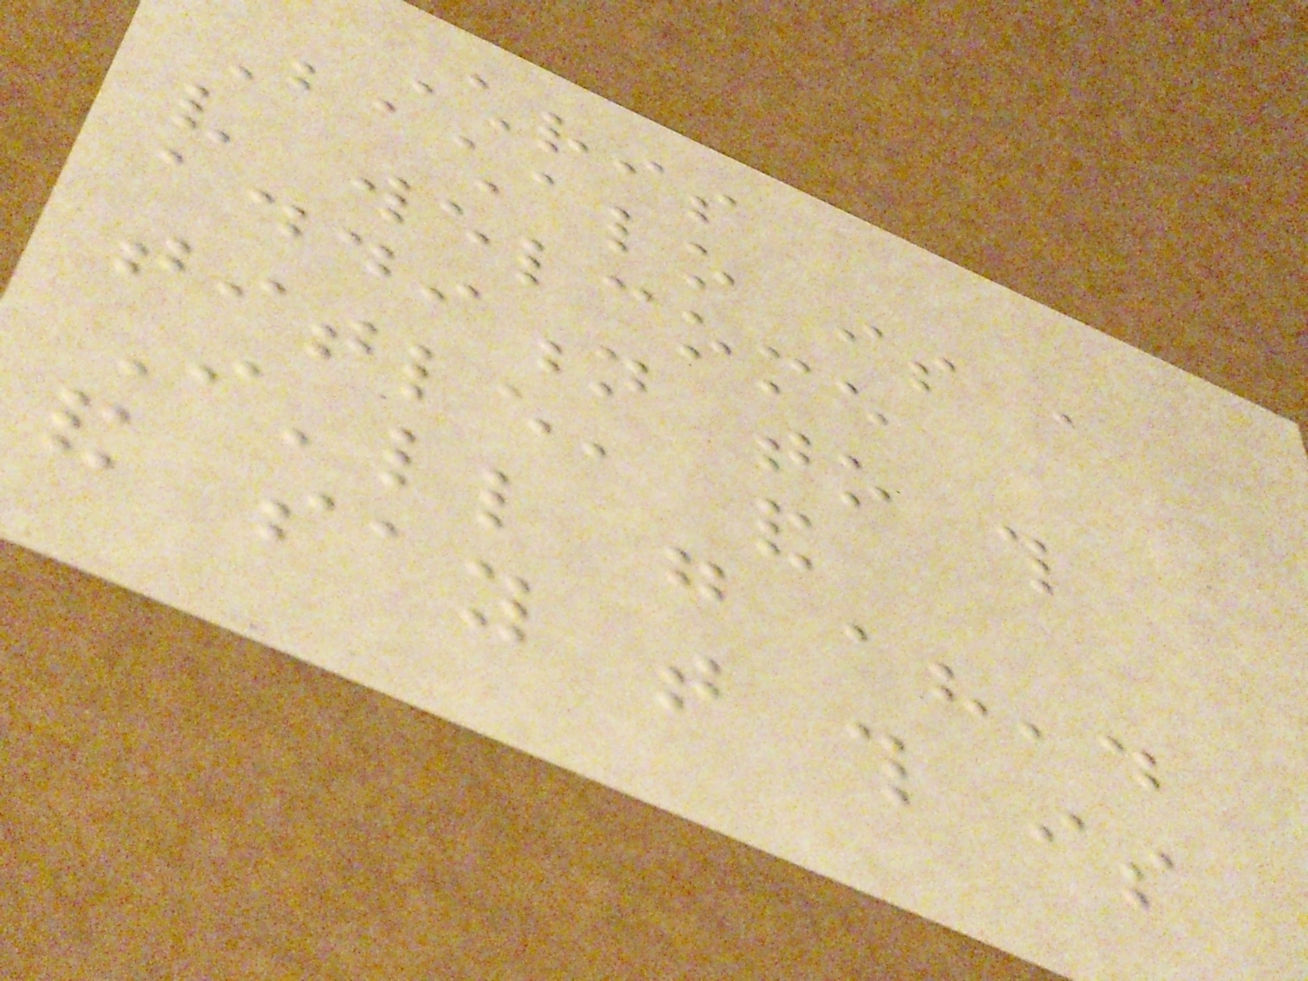Chris
Bachalo is a
very welcome
addition to this
title, and
I'll go ahead
and say that this is
